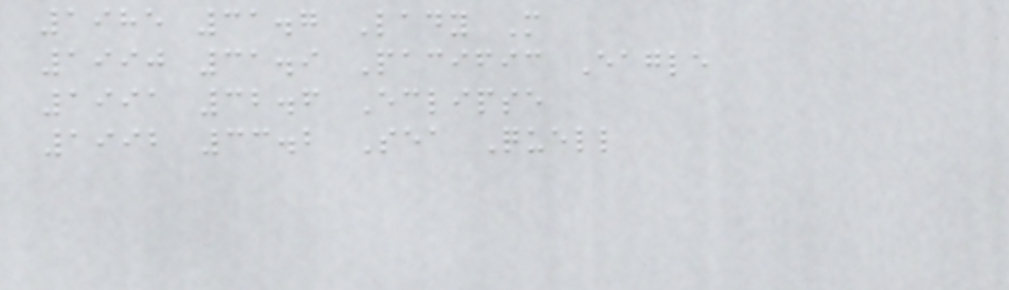1985 31.7 Lady M
1990 31.9 Pacific Eagle
1991 32.6 Eclipse
1992 33.2 Sea Quell
